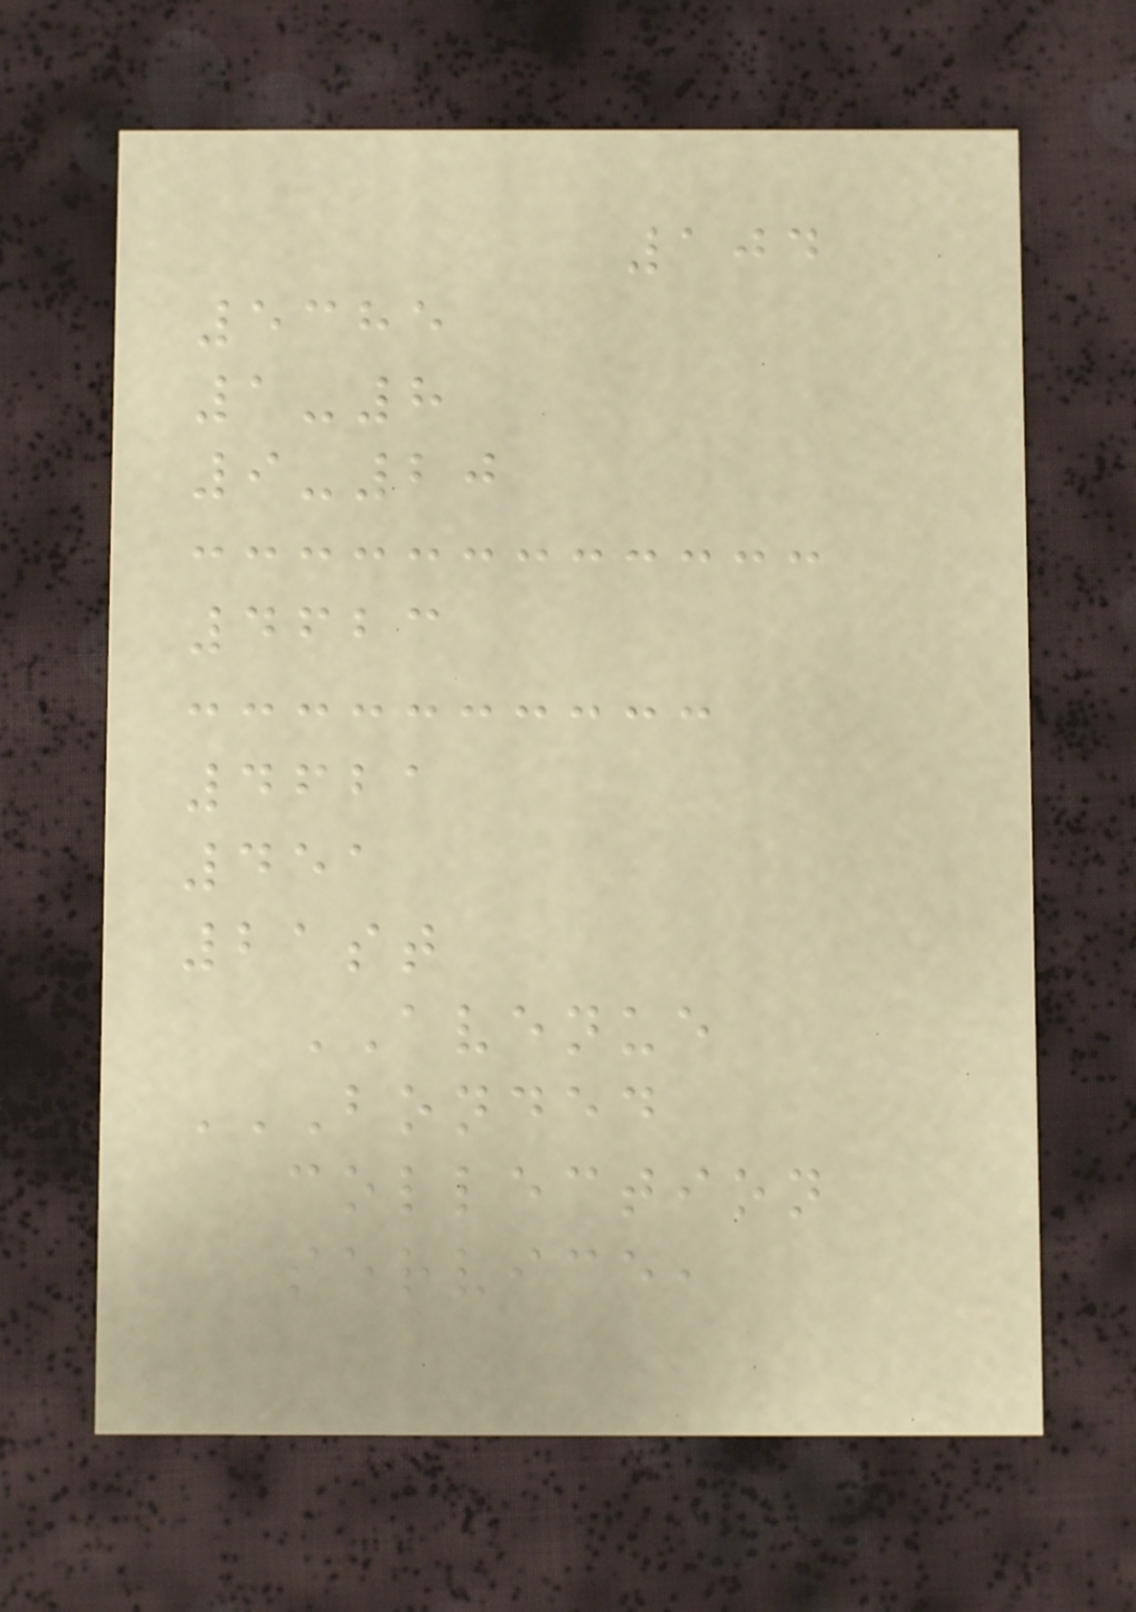104
5385
1-8
9-20
4623
4621
451
21st
AVENUE
BONDED
COLLECTION
SERVICE,
